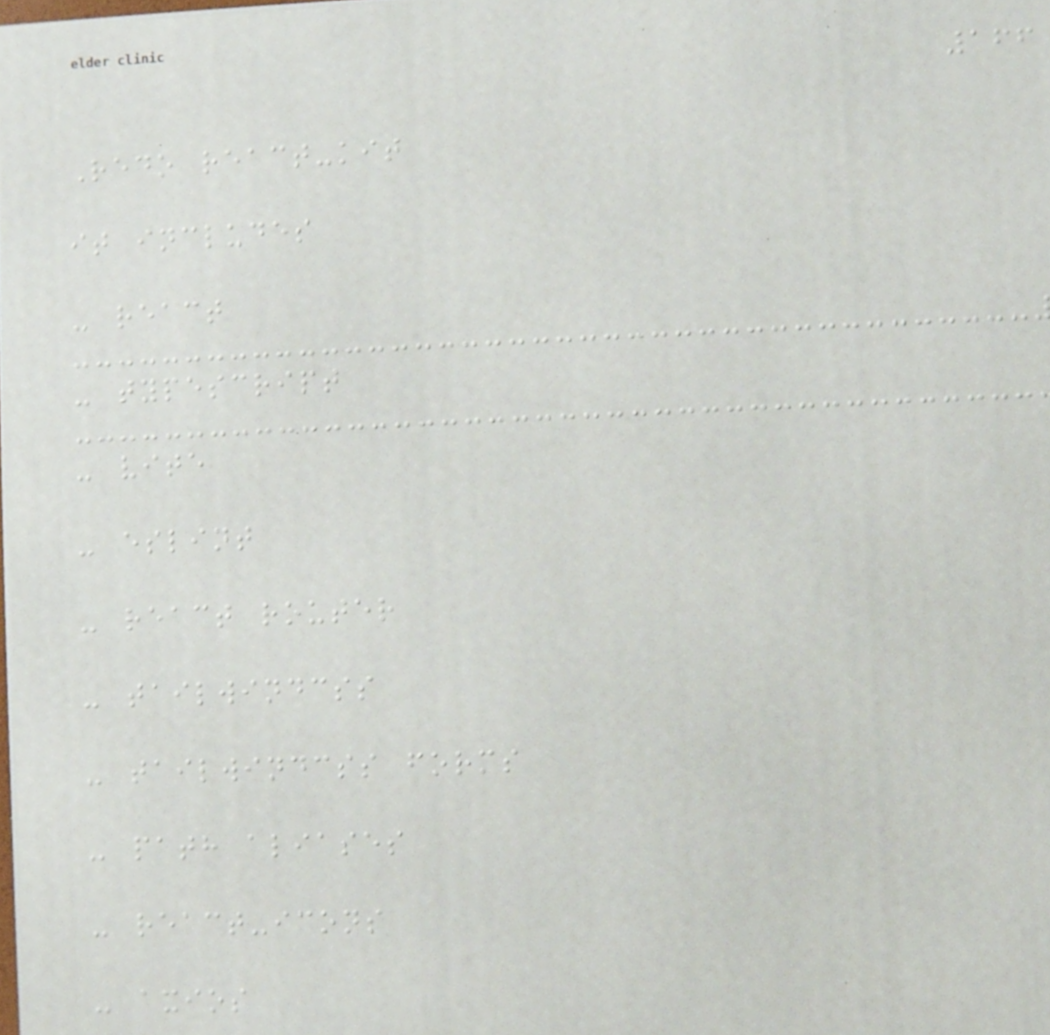166
Redo react-kit
it includes
- react
- typescript
- vite
- eslint
- react router
- tailwindcss
- tailwindcss forms
- path aliases
- react-icons
- axios
